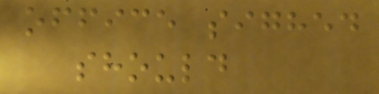office sighed
should
